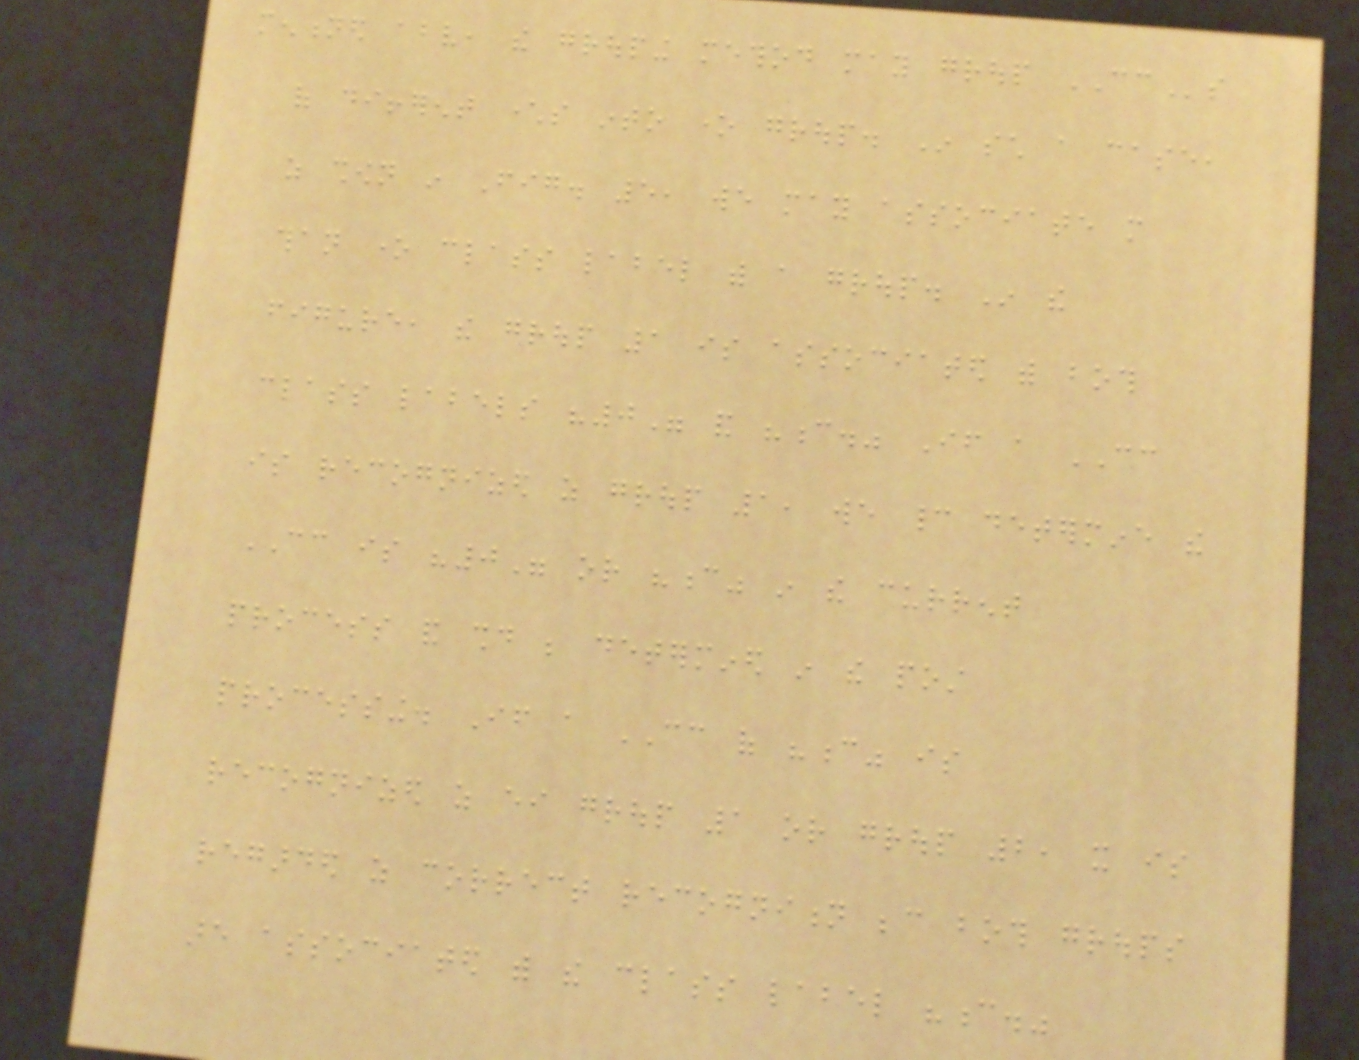mentioned above, the grouping method may group CCs
of different characters into one group. In such a case,
as shown in Fig. 5, we may associate more
than one class label with a group. In the
figure, the group 1 is associated with both
class labels "0" and "c." If a CC
is recognized as group 1, we cannot determine the
CC is "0" or "c" in the current
process and should be determined in the post
processing. If a CC of "c" is
recognized as either group 1 or group 2, it is
regarded as correct recognition because both groups
are associated with the class label "c."
